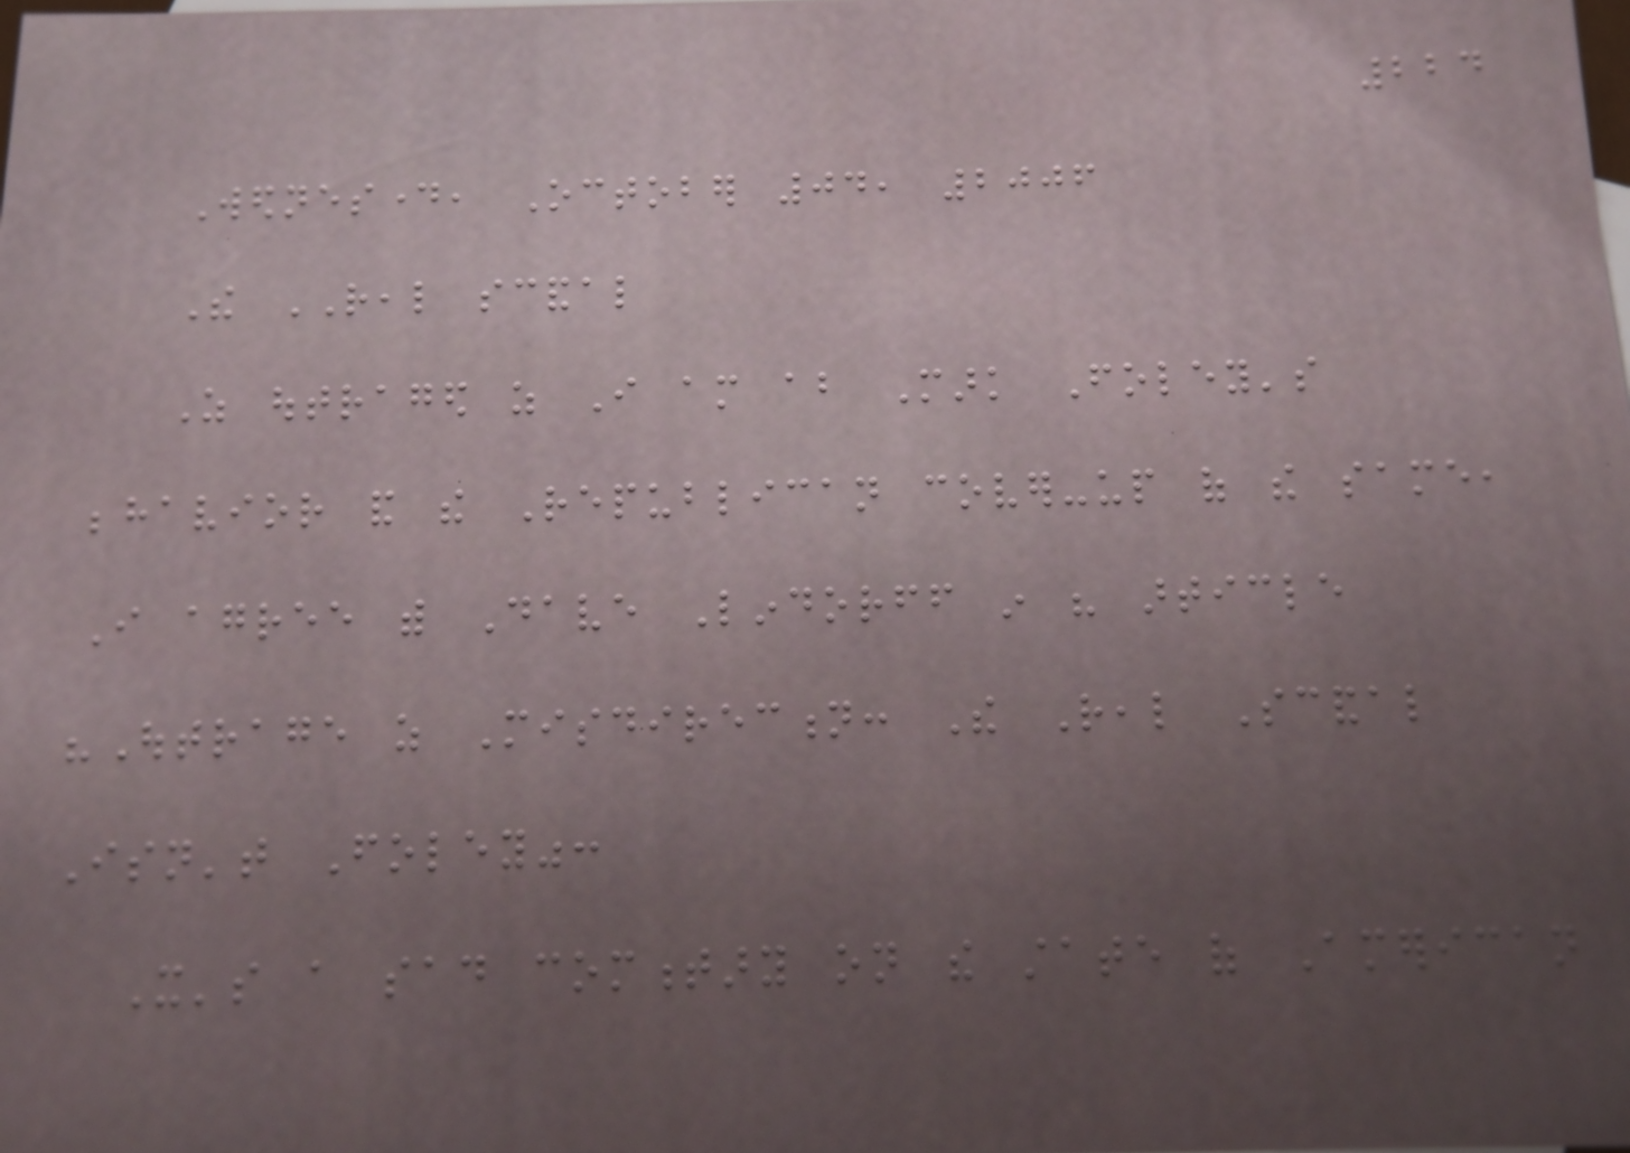224
Wednesday, October 04, 2006
The REAL scandal
As outraged as I am about Mark Foley's
behavior and the Republican cover-up of the same,
I agree with Dave Lindorff in his article
"Outrage as Misdirection: The Real Scandal
Isn't Foley":
It's a sad commentary on the state of American
